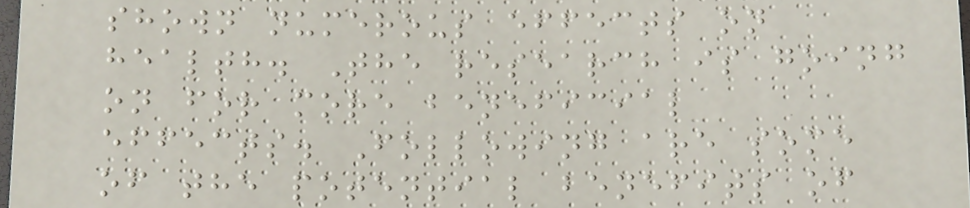shown numerous effects on
health. The research is going
on for more beneficial
effects. Following are some
of the potential benefits of
